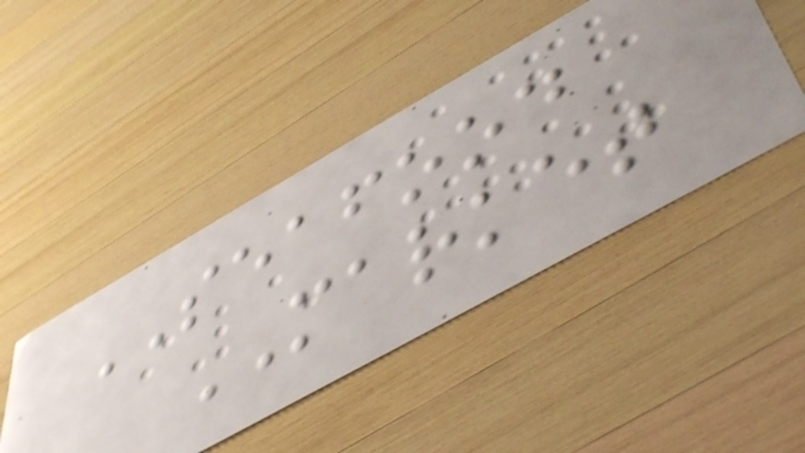SEAFOOD
MARKET
